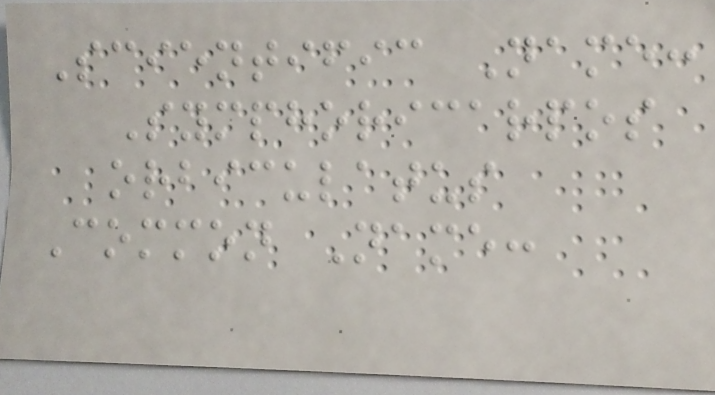Scientific Name:
Symphoricarpos
orbiculatus
Common Name:
